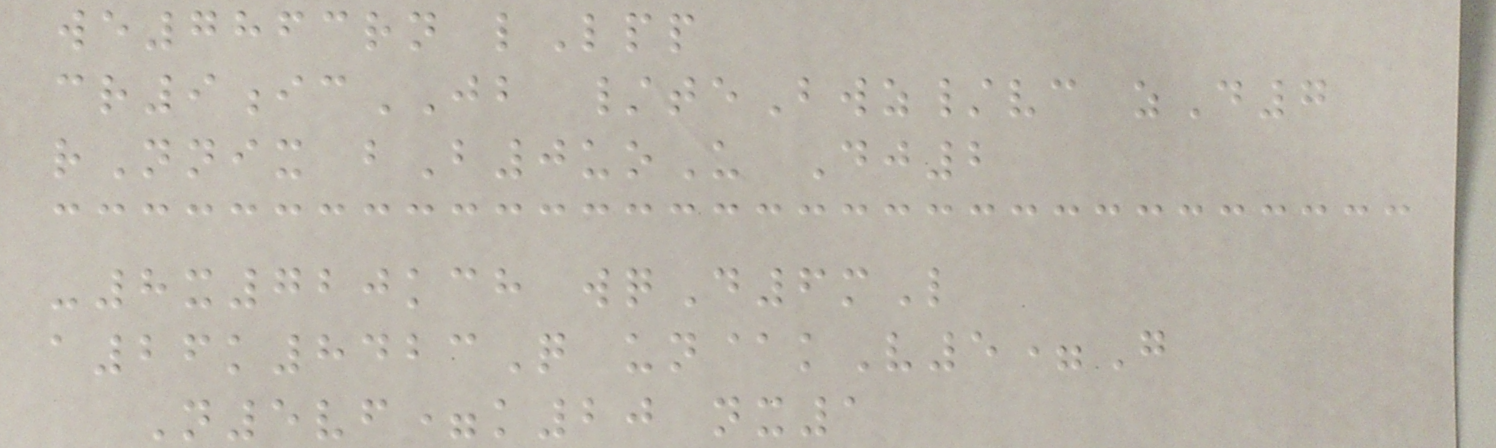we7863rn lLpp
cr9icJB /teBwz/vc zD7
rNnix bB0uoU Dj2
-8x720kch wqD6mL
a26k8423Q un@kV5=G
N5vf=k20 nx1
